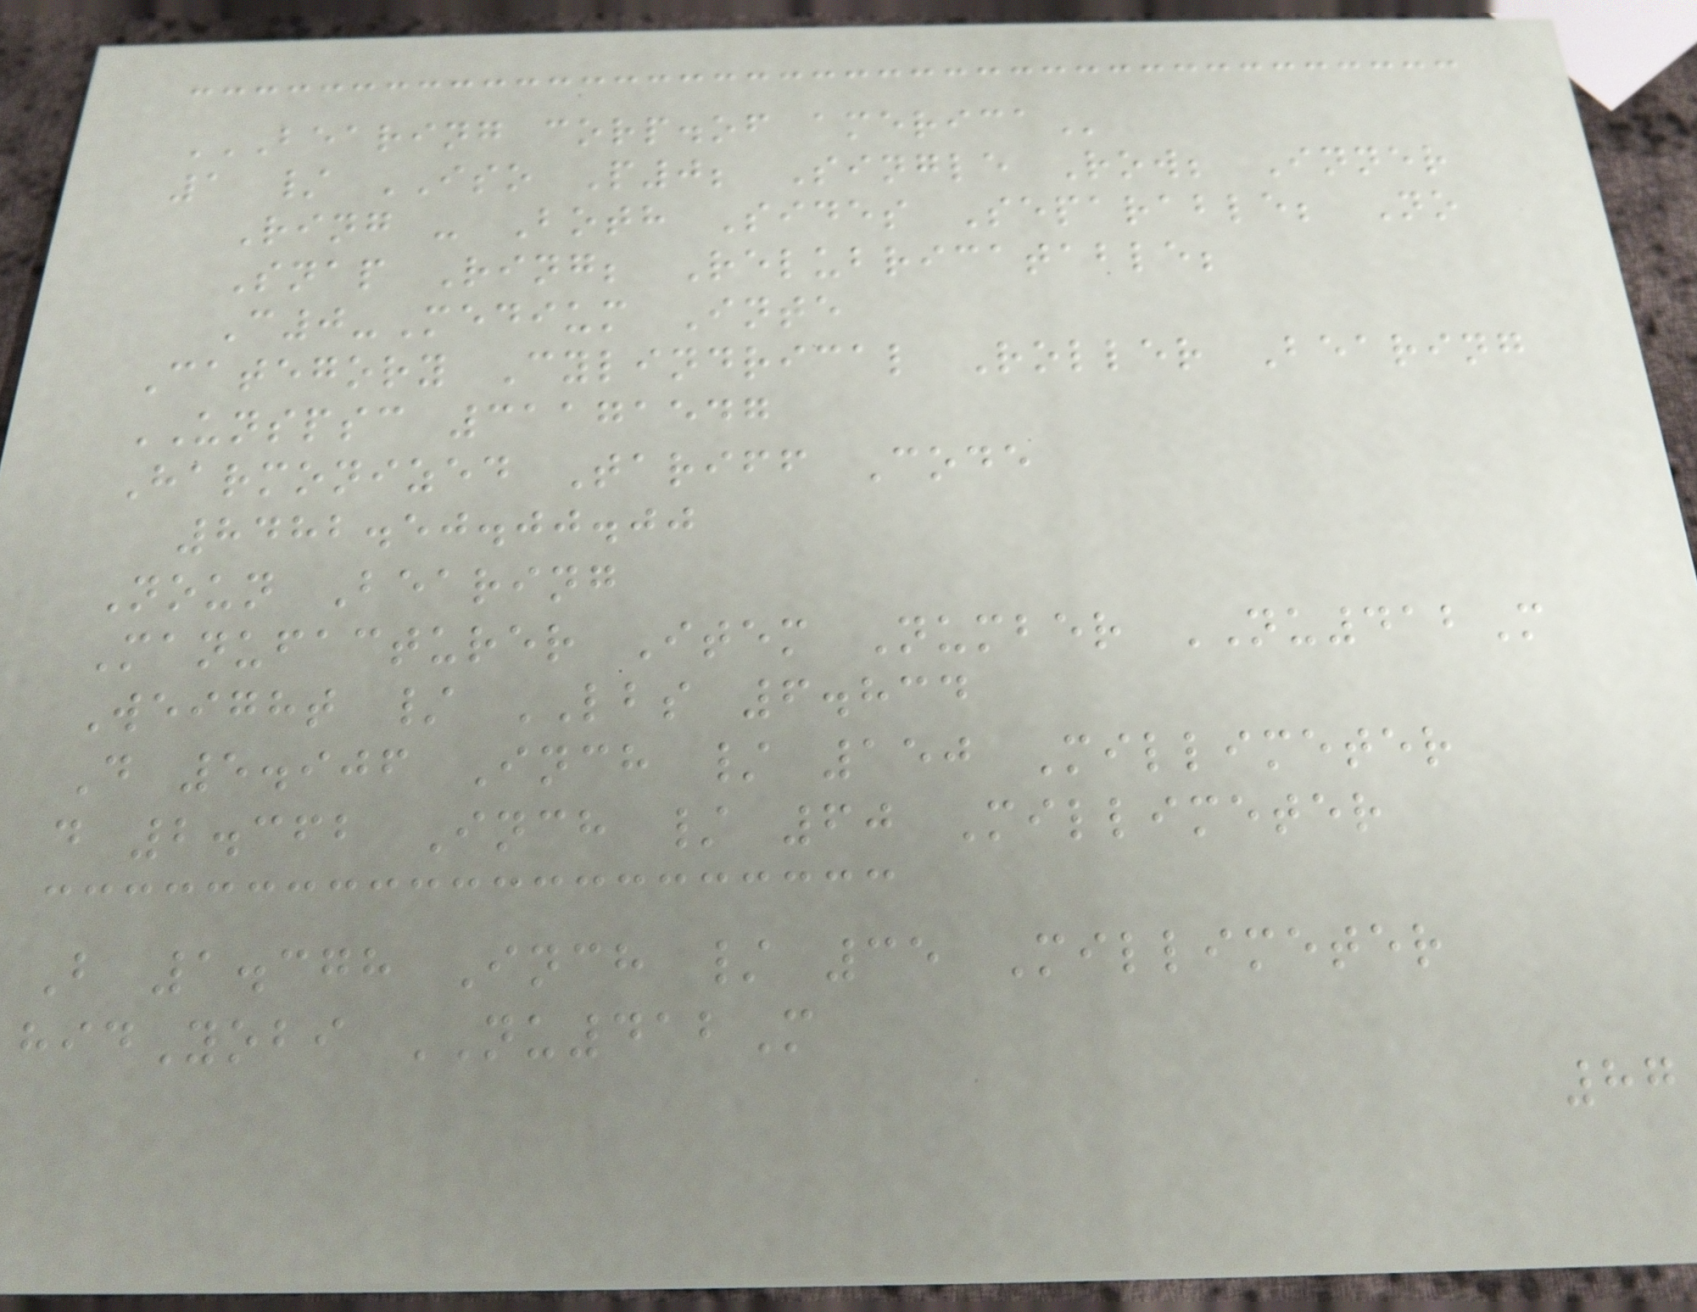BEARING CORP.OF AMERICA
1 / ISO P0; Single Row; Inner
Ring - Both Sides Separable; No
Snap Ring; Relubricatable;
C0-Medium Inte
Category Cylindrical Roller Bearing
UNSPSC 31171547
Harmonized Tariff Code
8482.50.00.00
Noun Bearing
Manufacturer Item Number NU412M
Weight / LBS 6.834
D 5.906 Inch / 150 Millimeter
d 2.362 Inch / 60 Millimeter
B 1.378 Inch / 35 Millimeter
hidYobi NU412M
87
